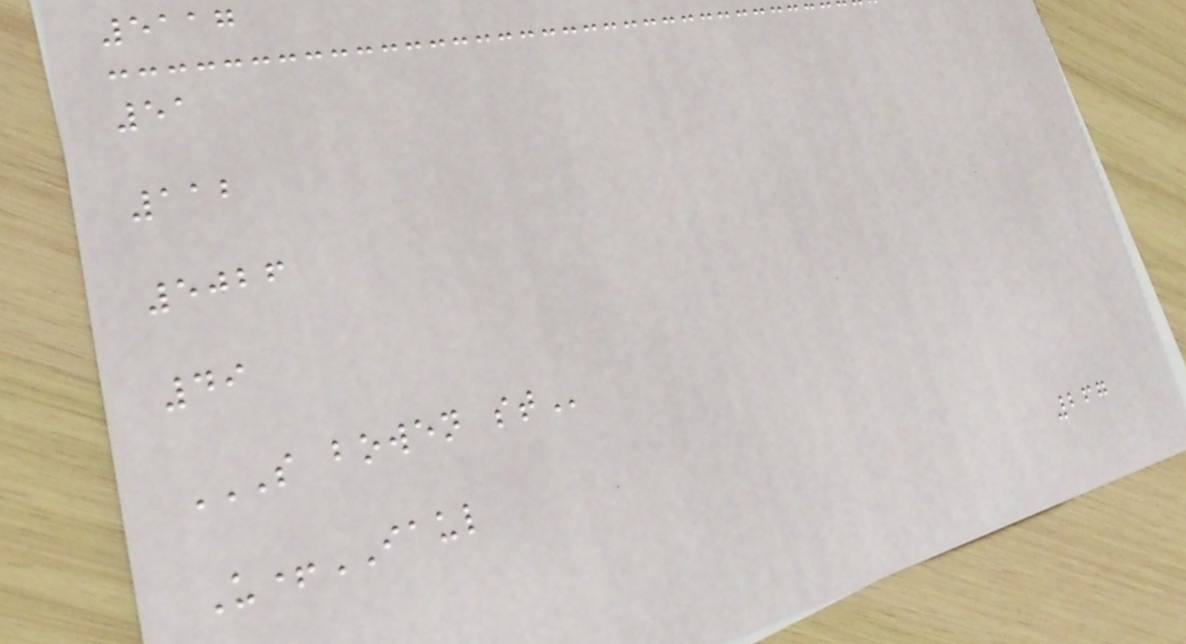5117
51
112
5026
49
S BOWEN ST
U+IAUL
267
